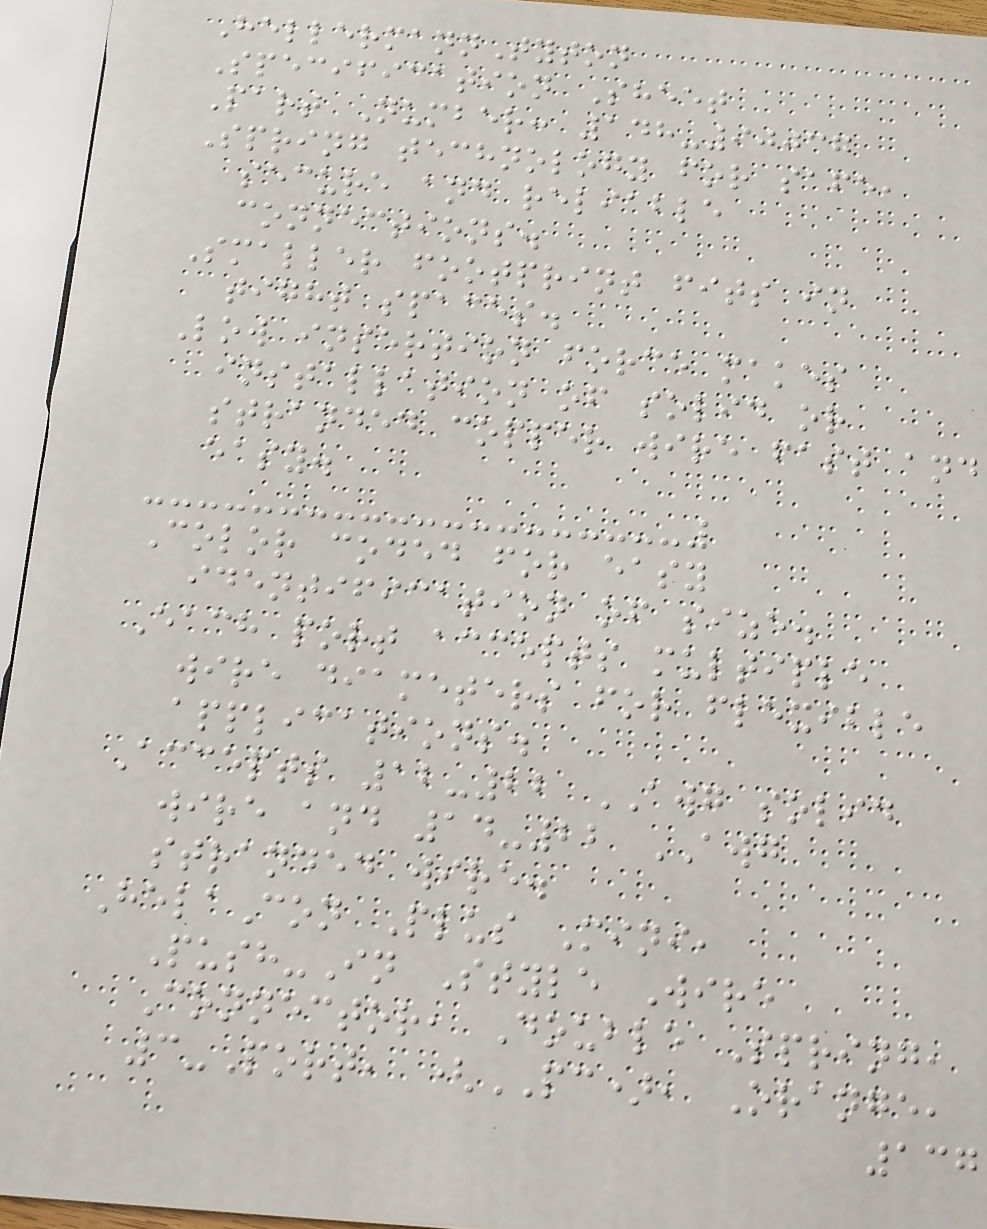HellermannTyton
Specification Sheet
Part Number: 148-90037
Spring technology for safe,
secure and reliable
connections.
Smaller footprint fits in
tight spaces.
Low insertion force makes
installation of solid or
stranded copper wire fast and
easy.
Color coded for easy
identification of size.
Each port accepts multiple
wire diameters for flexible
applications.
Accepts 12-22 AWG solid
wire and 14-22 AWG
stranded wire.
HelaCon Plus Mini,
Push-In Style Wire
Connector, Double Spring,
3-Port, (PC), Orange,
137
